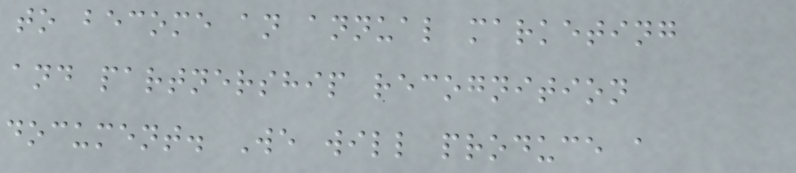to become an annual marketing
and partnership recognition
document. We will produce a
